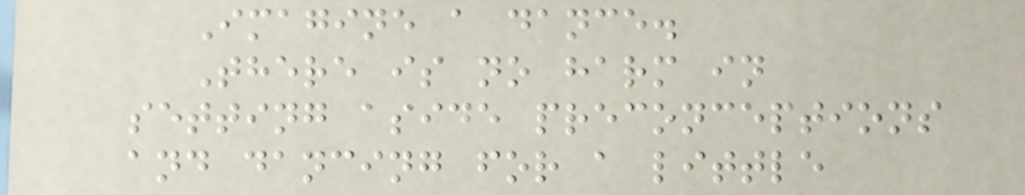Imagine a dance.
There is no harm in
setting aside preconceptions
and dancing for a little
